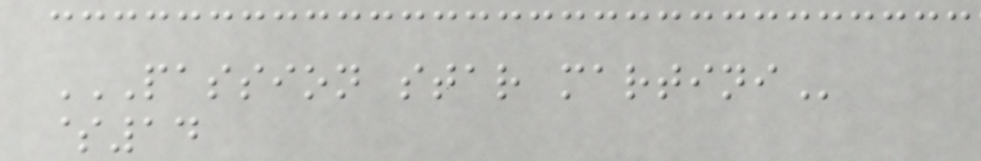PASSION STAR MARTINI
$14
